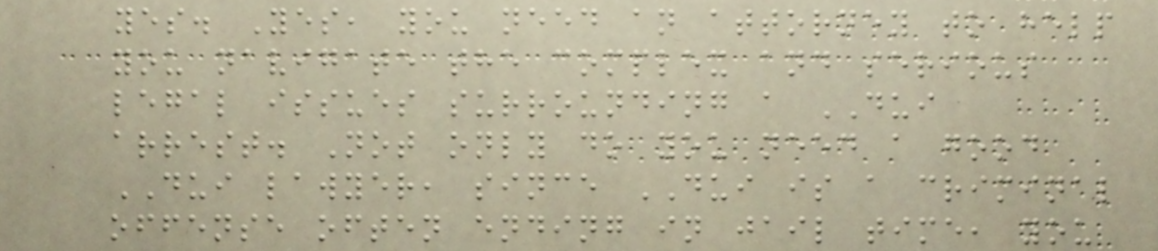yes. Yes, you need an attorney to help
you navigate the complex and serious
legal issues surrounding a DUI
arrest. Not only do you need a good
DUI lawyer, since DUI is a criminal
offense often ending in jail time, you
